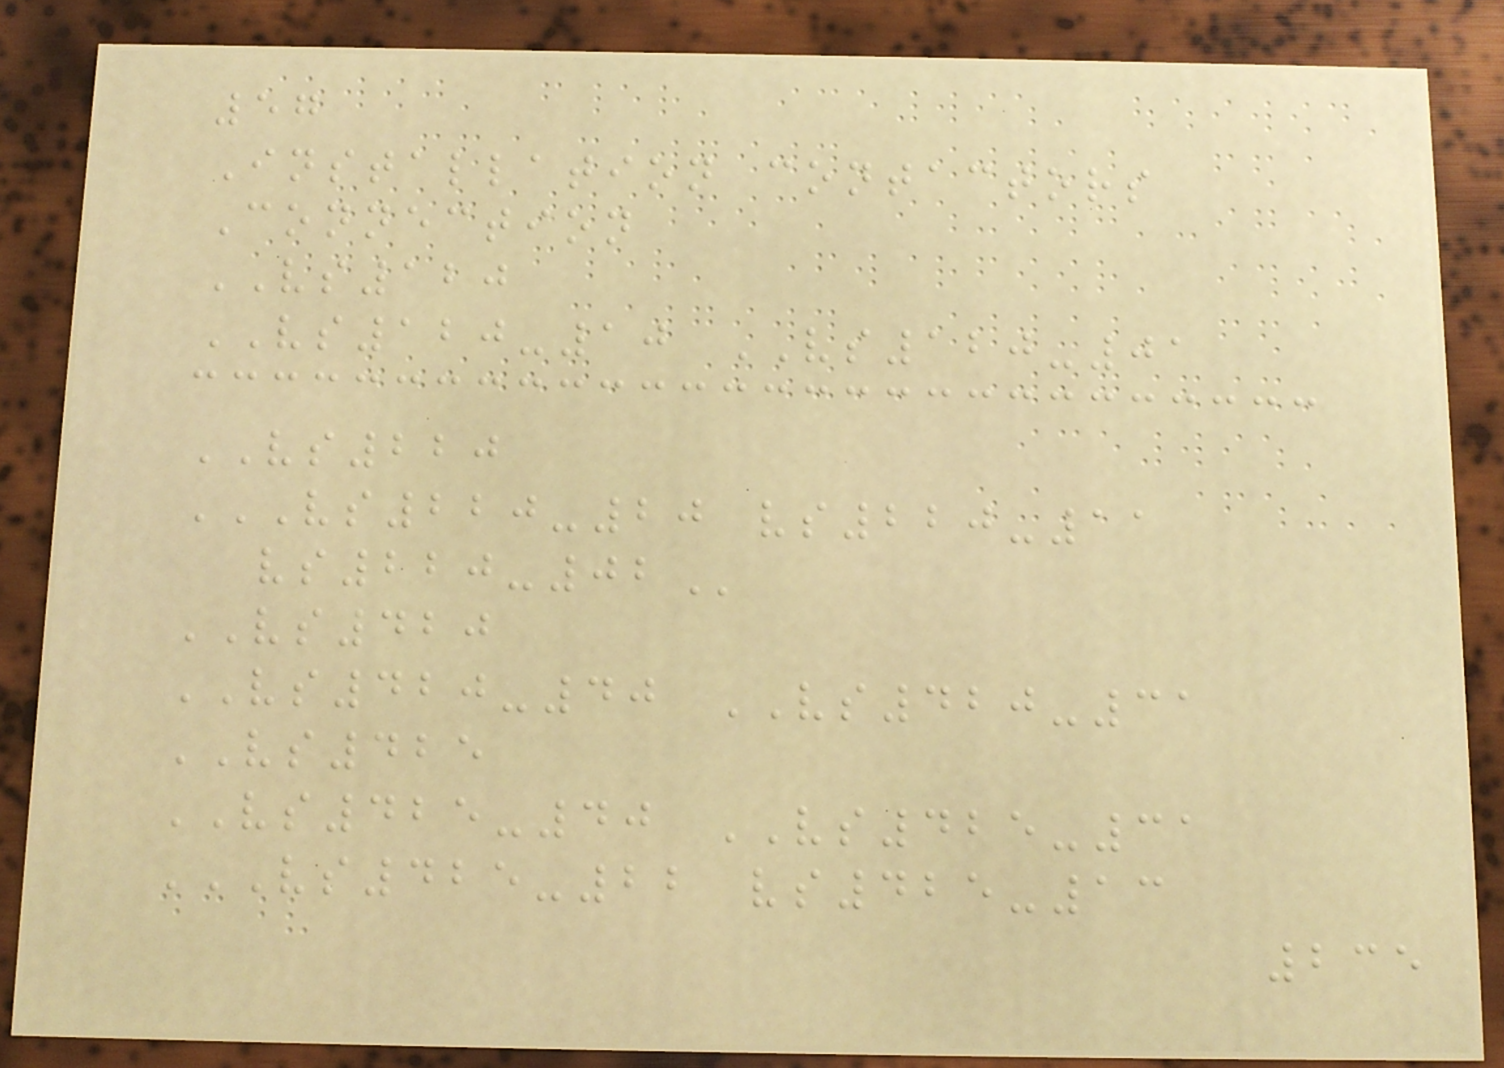57
Installation contactors
Connection
VS120
VS120-10 VS120-01
VS220
VS220-20 VS220-11
VS220-02
VS420
VS420-40 VS420-31
VS425
VS425-40 VS425-31
VS425-22 VS425-13
235
